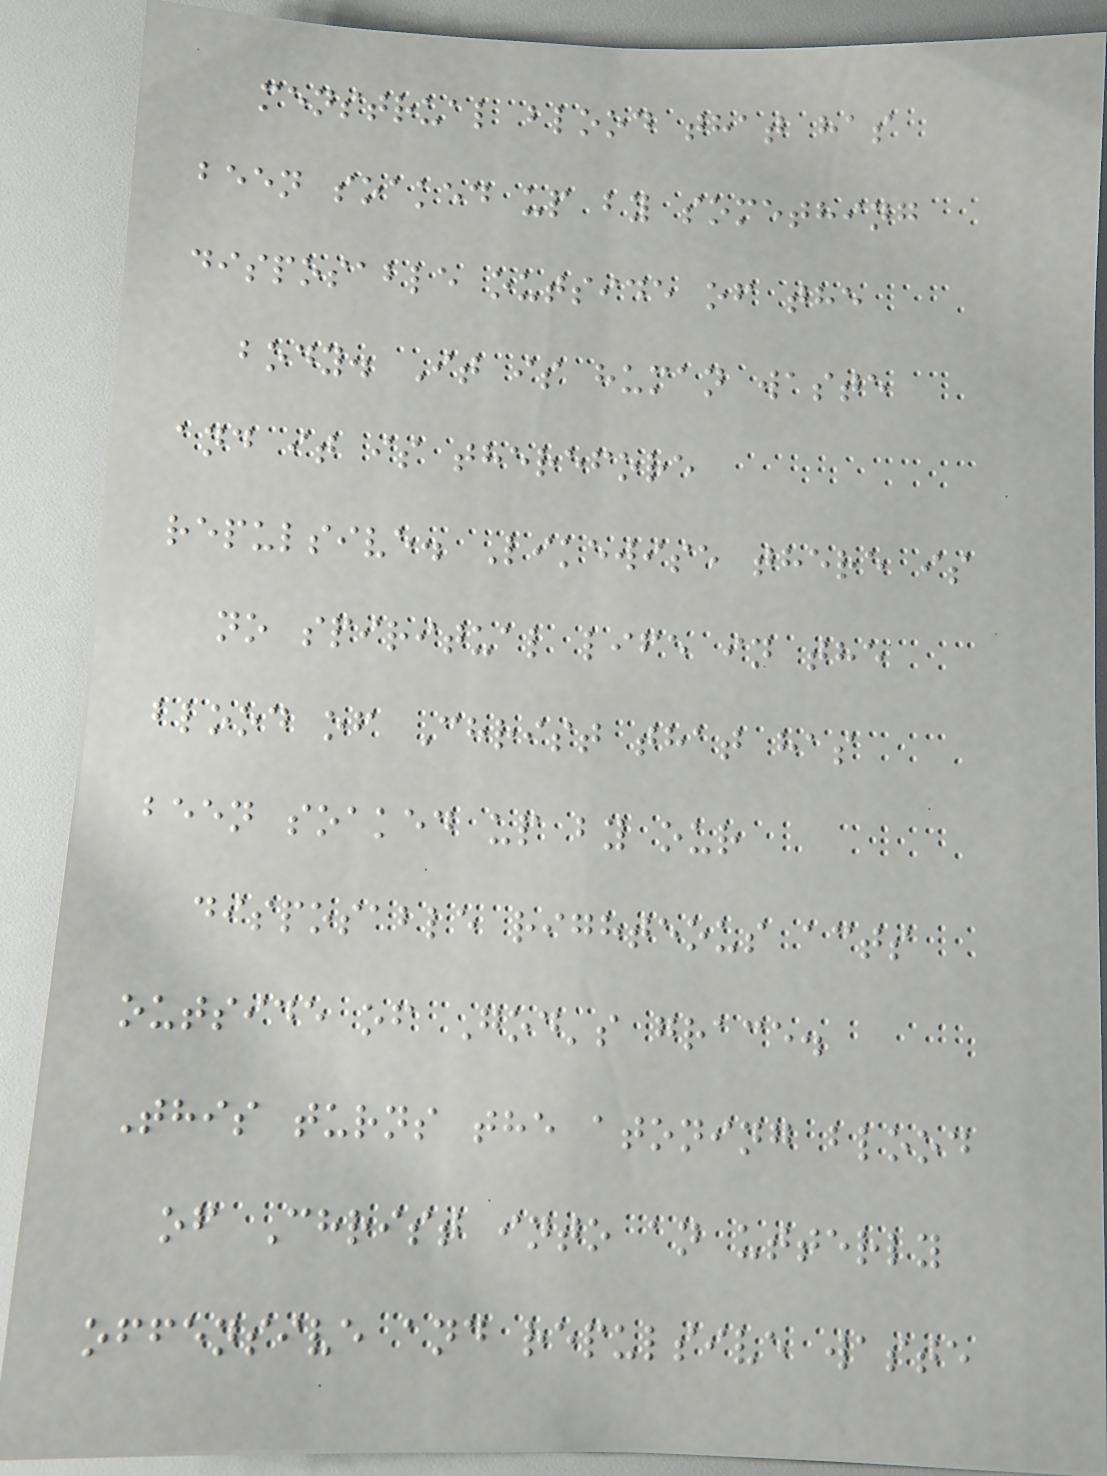menstrual blood that has
been soaked up by something
disposable outside of the
body. It is human waste
and it is therefore
repulsive. Likewise there is
no spiritual life in the
blood of Christ that has
been soaked up by our
disposable righteous acts
outside of God's grace.
This turns the atoning blood
of Christ into an utterly
offensive and repulsive waste
